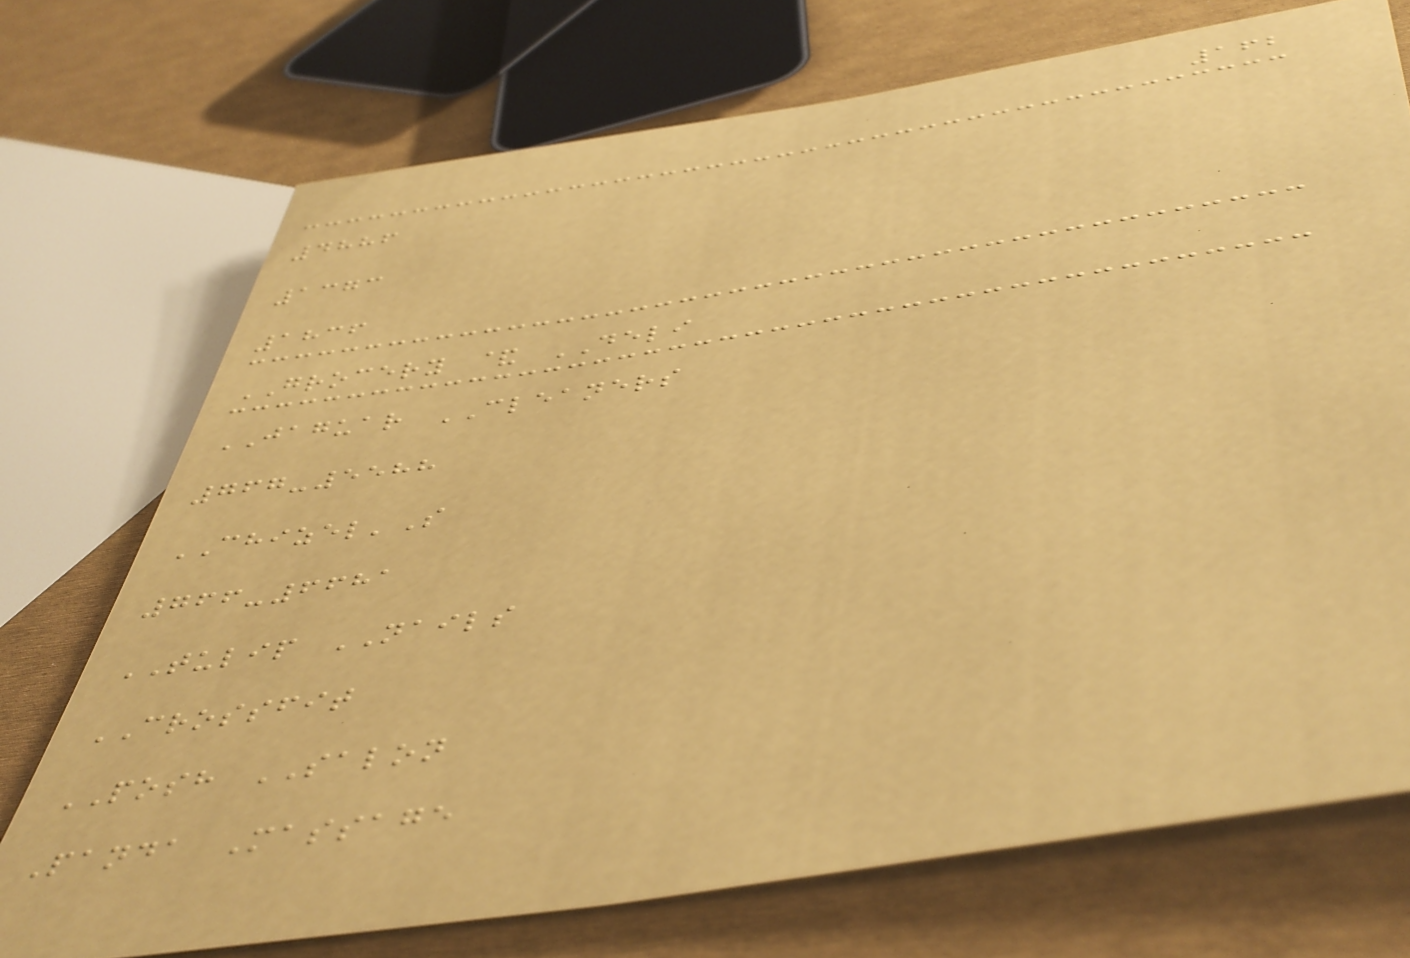162
4886
1373
1836
GROCERY & DELI
JAGUAR CLEANERS
767-5588
CHIZEL'S
766-6681
TULIP NAILS
CROSSFIT
POSH SALON
Panda Massage
